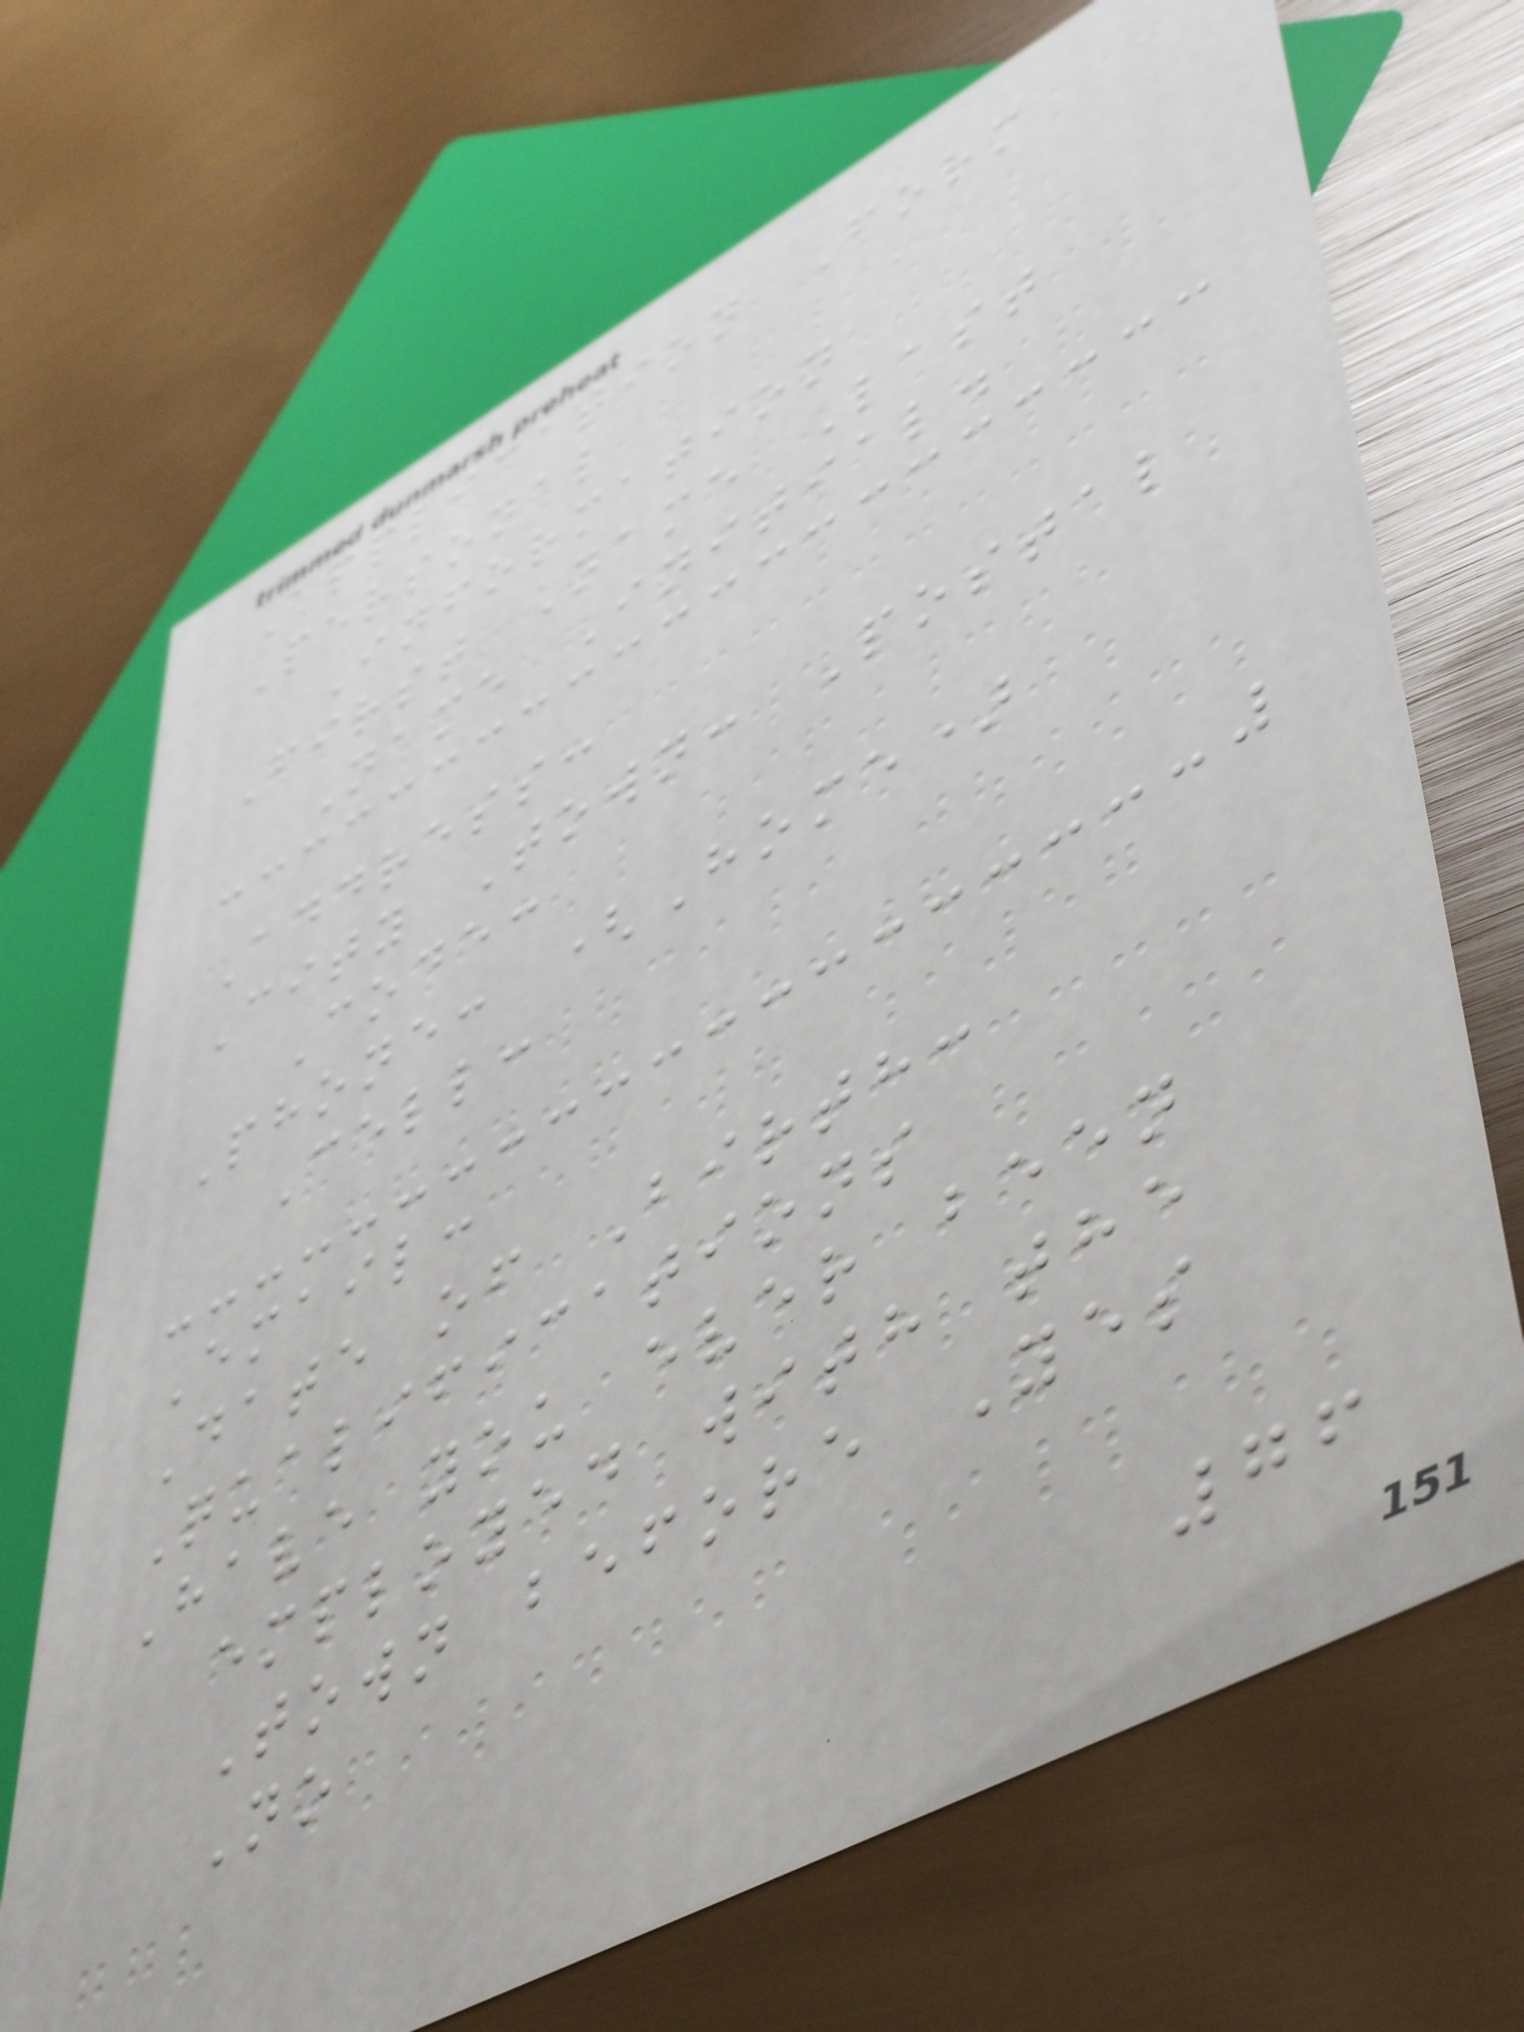Application Form
Personal
Information
First Name Last
Name Initial.
Address:
City Town: Postal
Code:
Phone: (Home)
Cell:
Email:
Date of Birth:
Qualifications
Have you ever been
employed with the
Town before Yes
No
76
